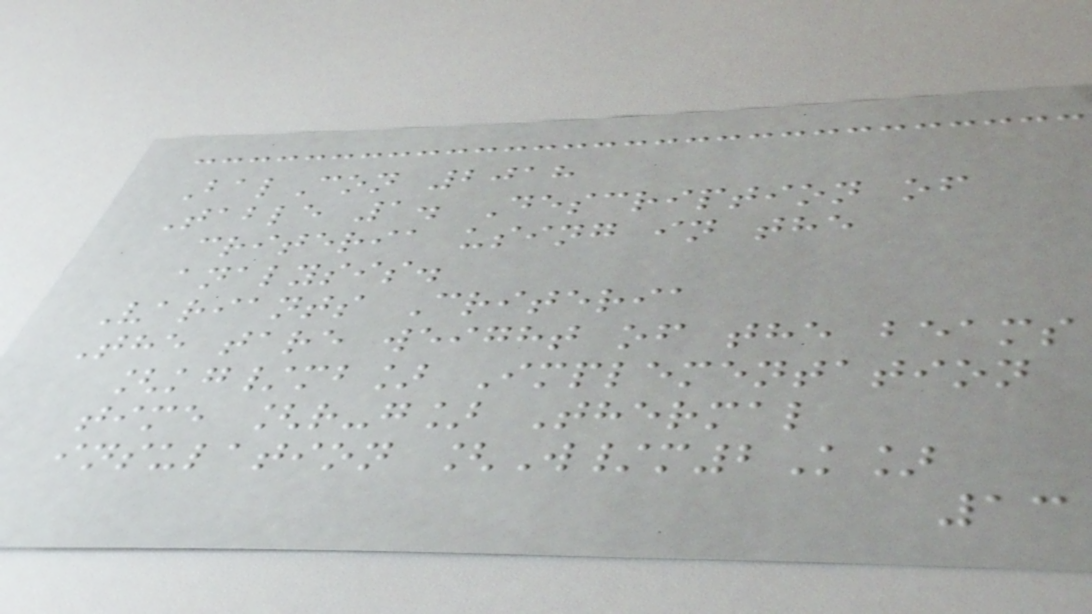BalCon 2018
Table 1. Description of
criteria using in the
analysis.
Variants Criteria
The tare weight of the beams
[kg/mb] Implementation
time [r-g] Thermal
insulation [W/m2K]
13
